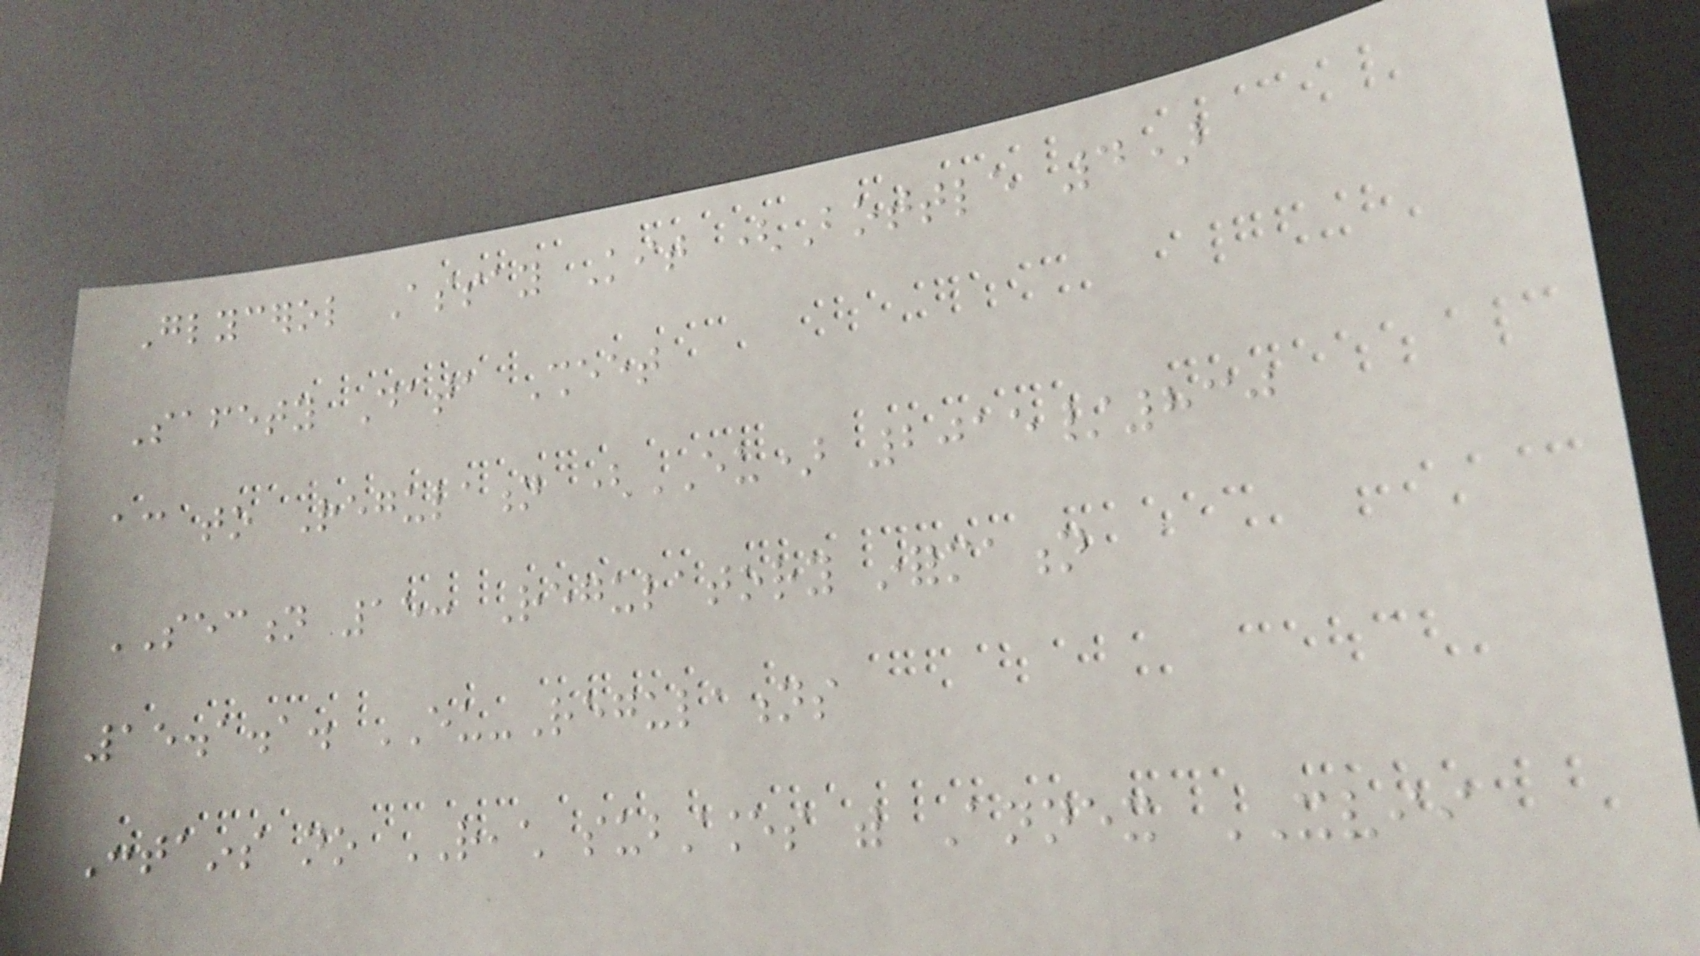Glycerol Assay Kit (Bottle 4)
Safety Data Sheet
according to Regulation (EU) 2015/830
SECTION 15: Regulatory information
15.1.1. EU-Regulations
Contains no REACH substances with Annex XVII
